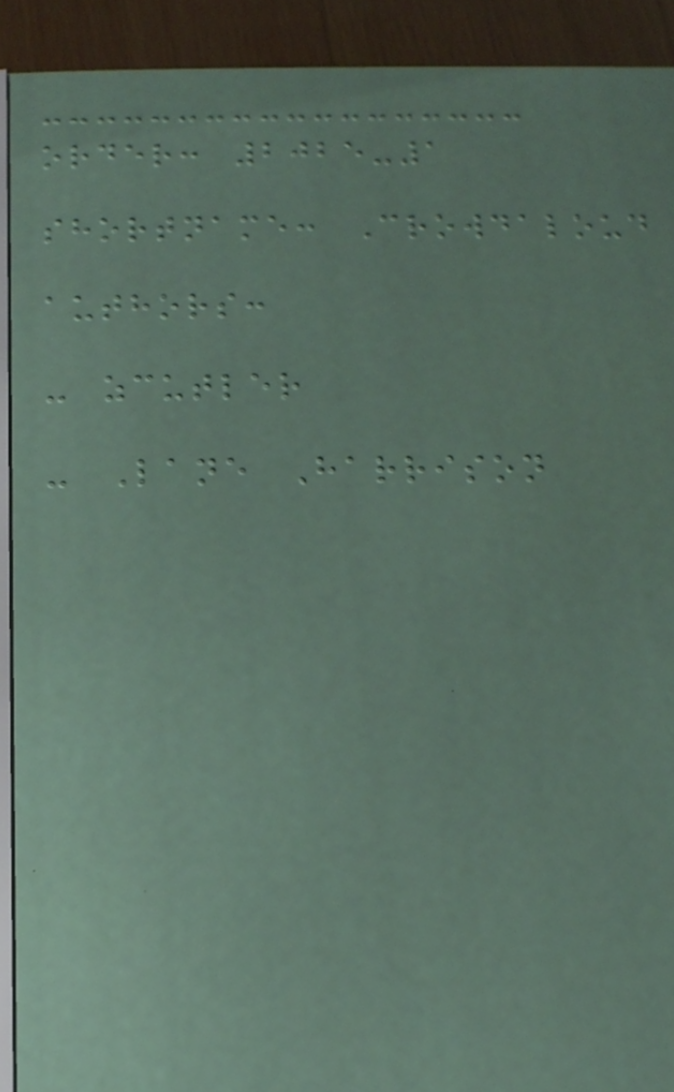order: 2025-1
shortname: Crowdaloud
authors:
- zcutler
- Lane Harrison
